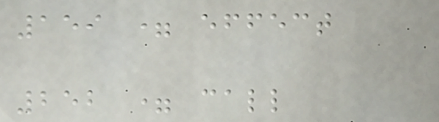159 = effect
252 = call
